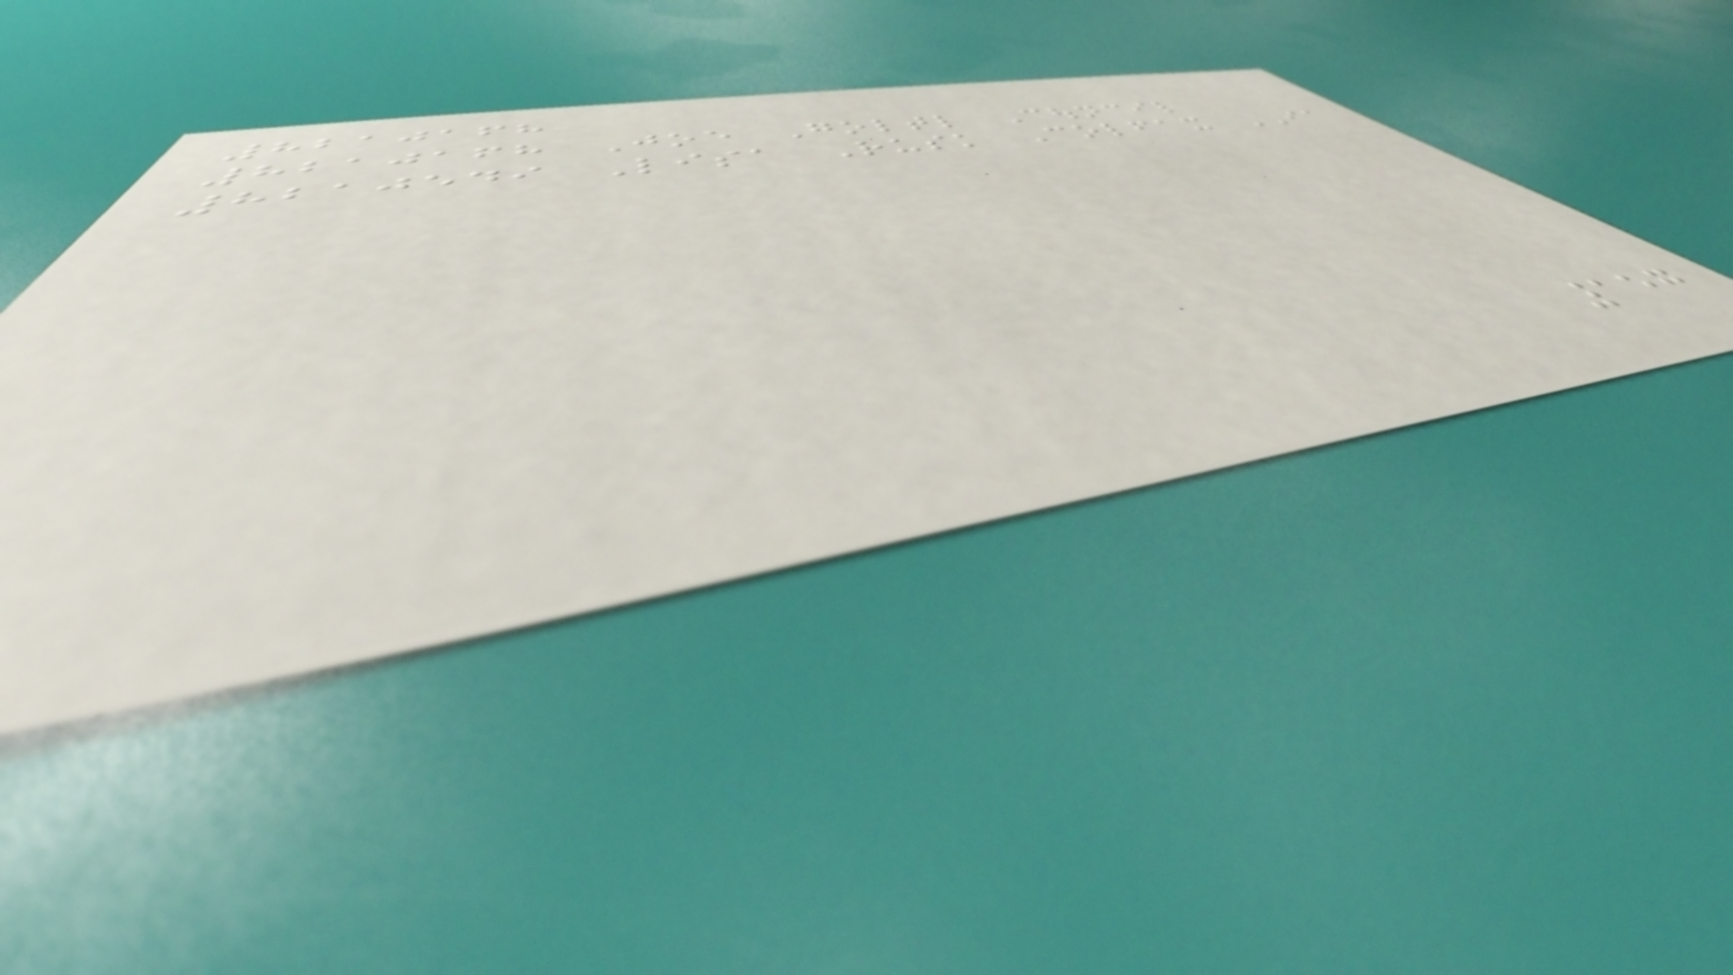8210168
8210168 Joe Goltl Council
8210549 Lisa Rusk Colfax IA
157
